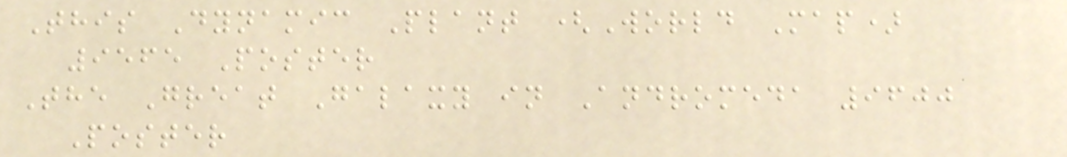This Dynamic Plant (World Map)
9565 Poster
The Great Galaxy in Andromeda 9600
Poster
